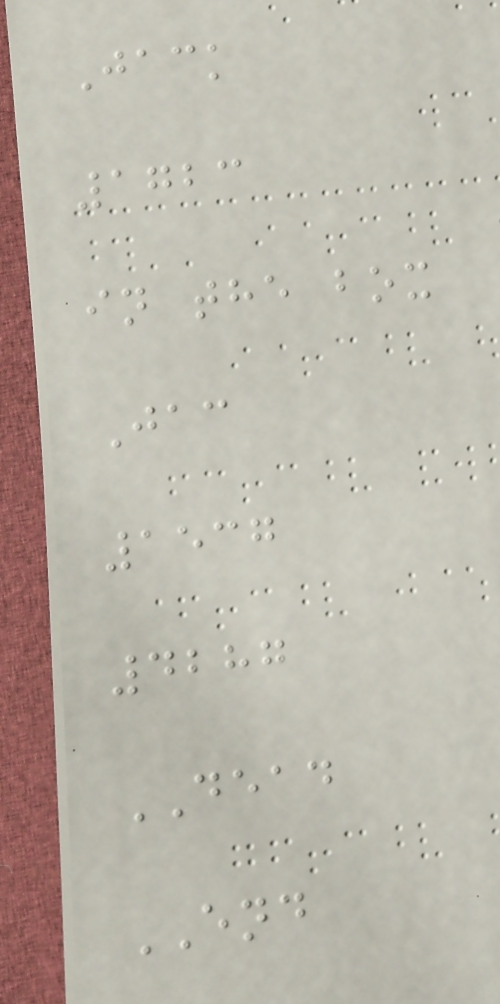Jack
1723
in the box
Jac
1537
4287
DEAD
END
